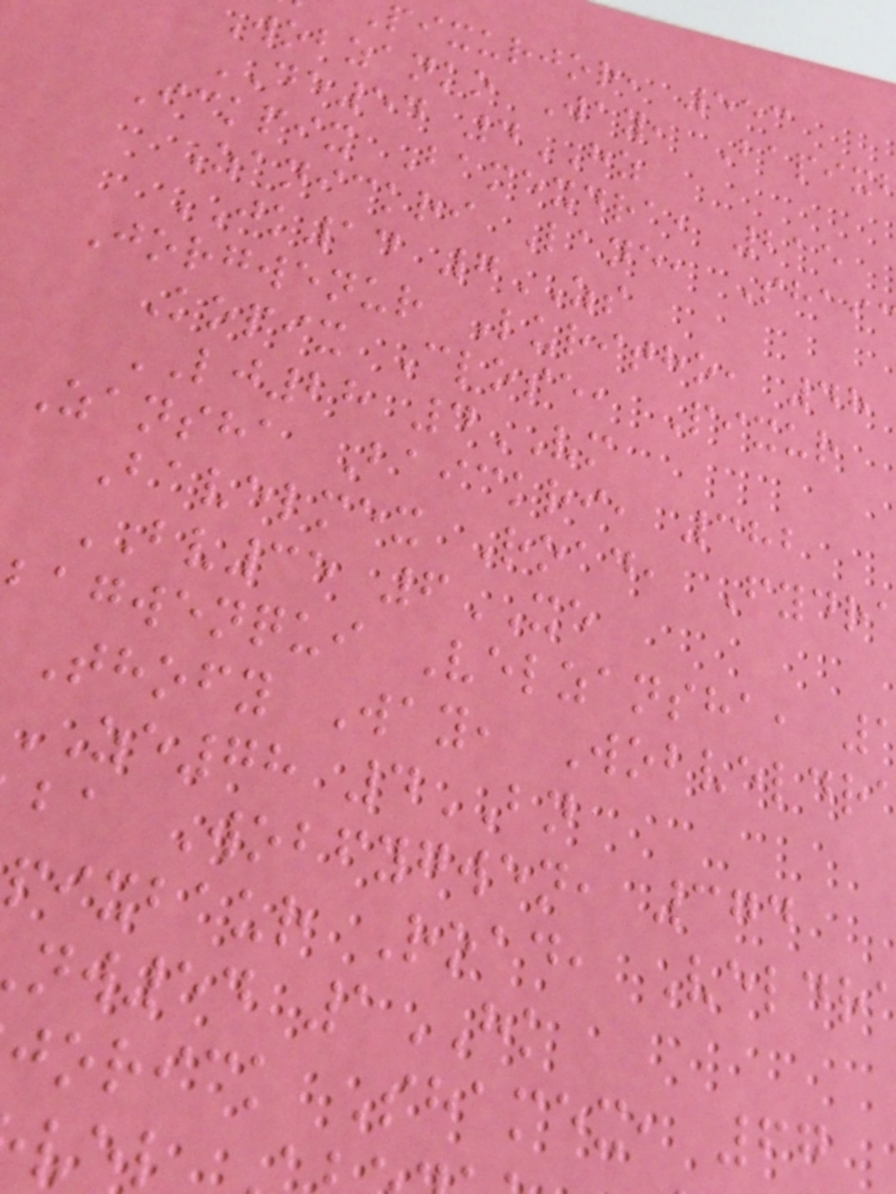pixurjor, 553
Wobzanko Way, Bapix
DE54 4HZ
Ickpix Bamexdra, 215
Zanickri Lane, Shai
JK14 7ZS
Jorgwenur Luritho, 48
Kopix Close, Pixur
LJ28 4VM
Zansha Baickri, 382
Bavelmex Road, Fydr
BV35 6XE
agwenqui Velzansha,
Thofy Way, Wobveldr
ZE78 4BN
ba Wobfygwen, 374
pixbaur Road, Veldr
nw54 1HK
jorick Shamex, 67
